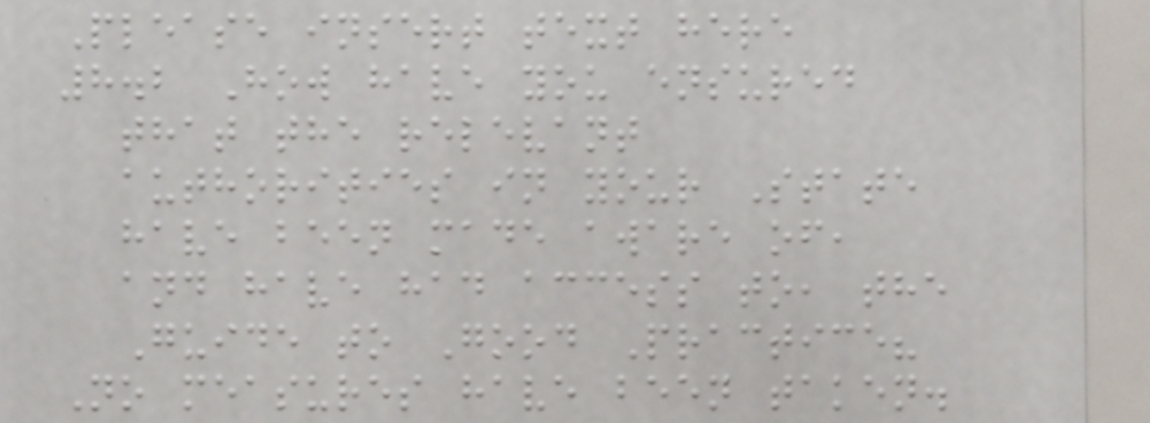Please insert text here
8.2 How have you ensured
that the relevant
authorities in your State
have been made aware of,
and have had access to, the
Guide to Good Practice?
No measures have been taken.
